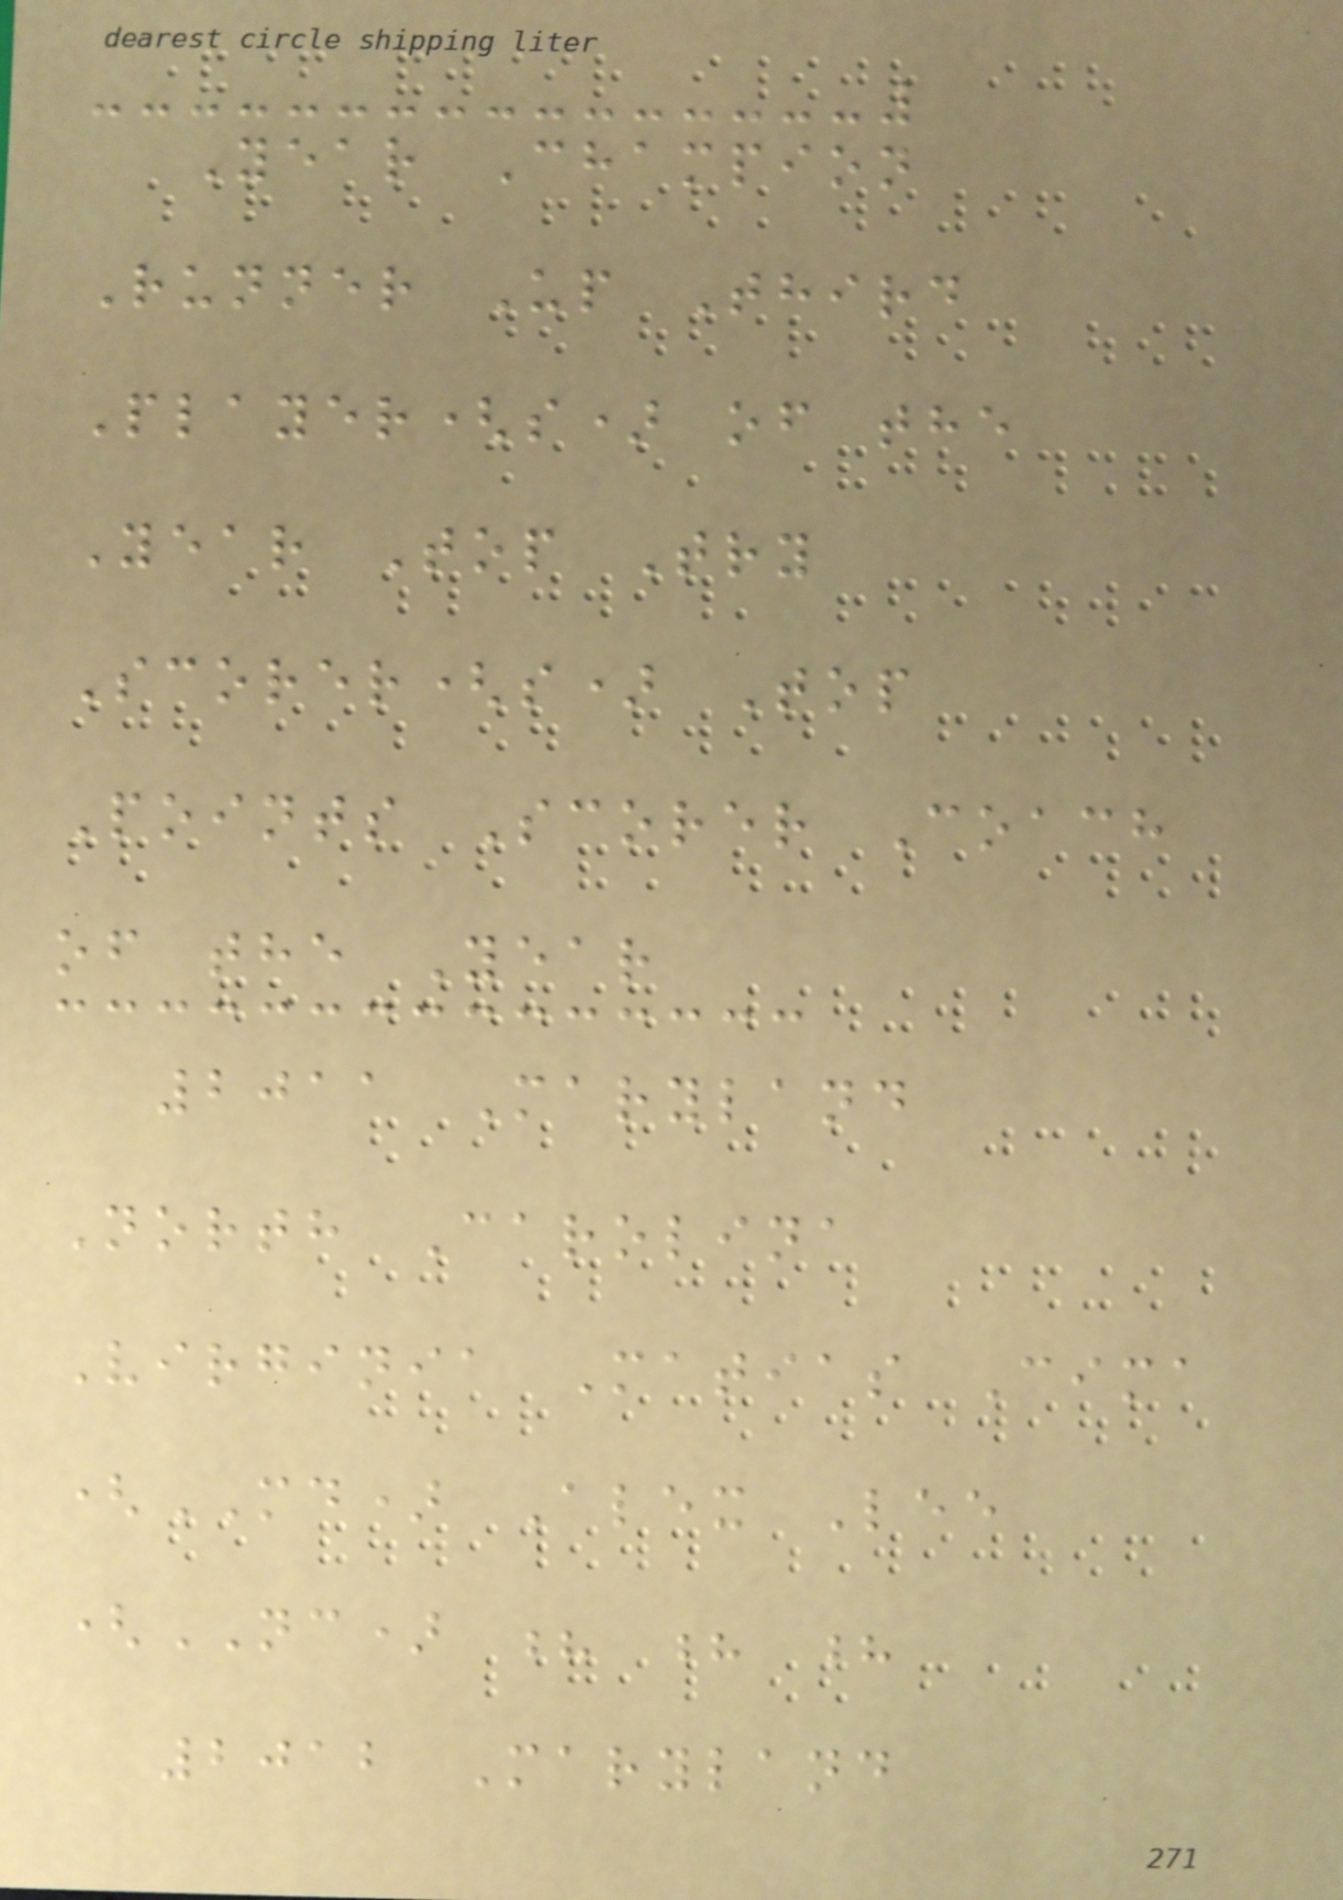Year Champion
Runner Up Third
Player(s) of the
Year Top Try
Scorer(s) Top
Points Scorer Coach
of the Year
2011 Maryland
North Carolina
Virginia Matias Cima
(MD) Alex Lee
(NC) ? ? ?
2012 Maryland
